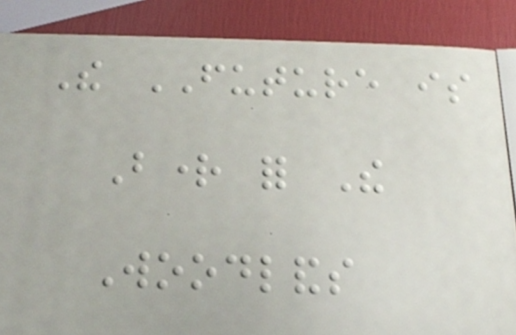The FUTURE is
Bright for The
Woodlands
